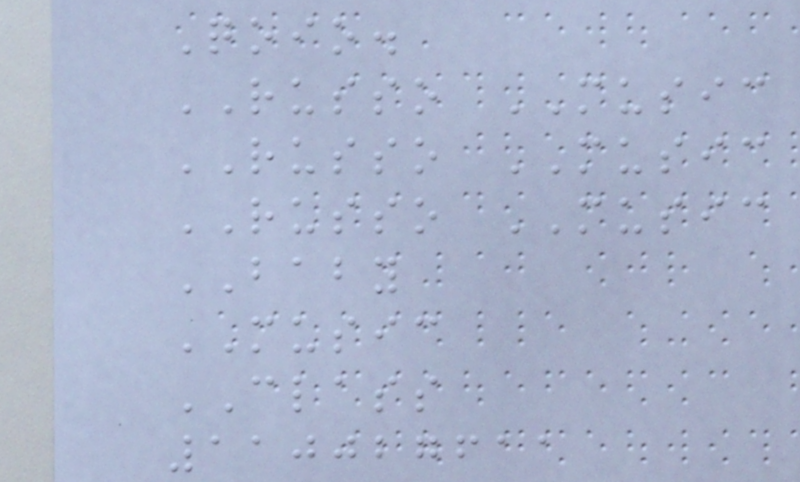Qoio.
RUSSO MUSIC
RUSSO MUSIC
RUSSO MUSIC
BABY
MUSIC
CLASS
110027611
